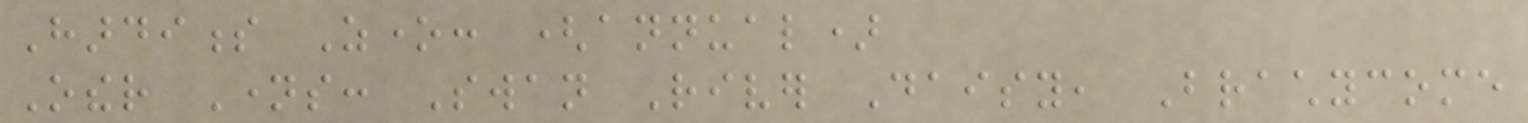Hardiness Zone: (annual)
Other Names: Swan River Daisy, Brachycome
